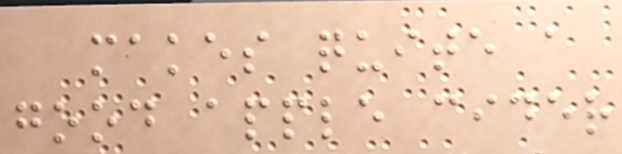makes quite a
good apple cider
